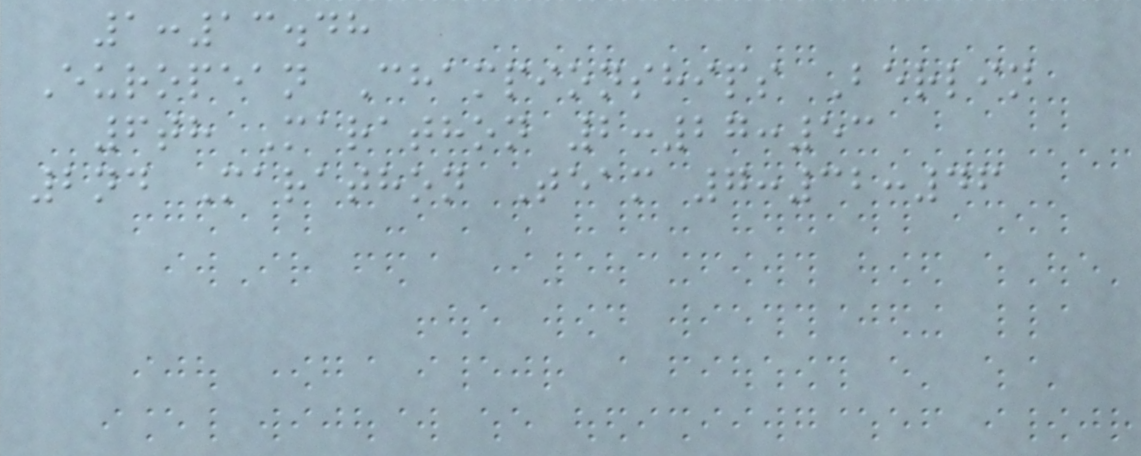1:13.48
European Championships Berlin
6th Marathon 2:27:53
2nd Marathon Team 7:32:46
